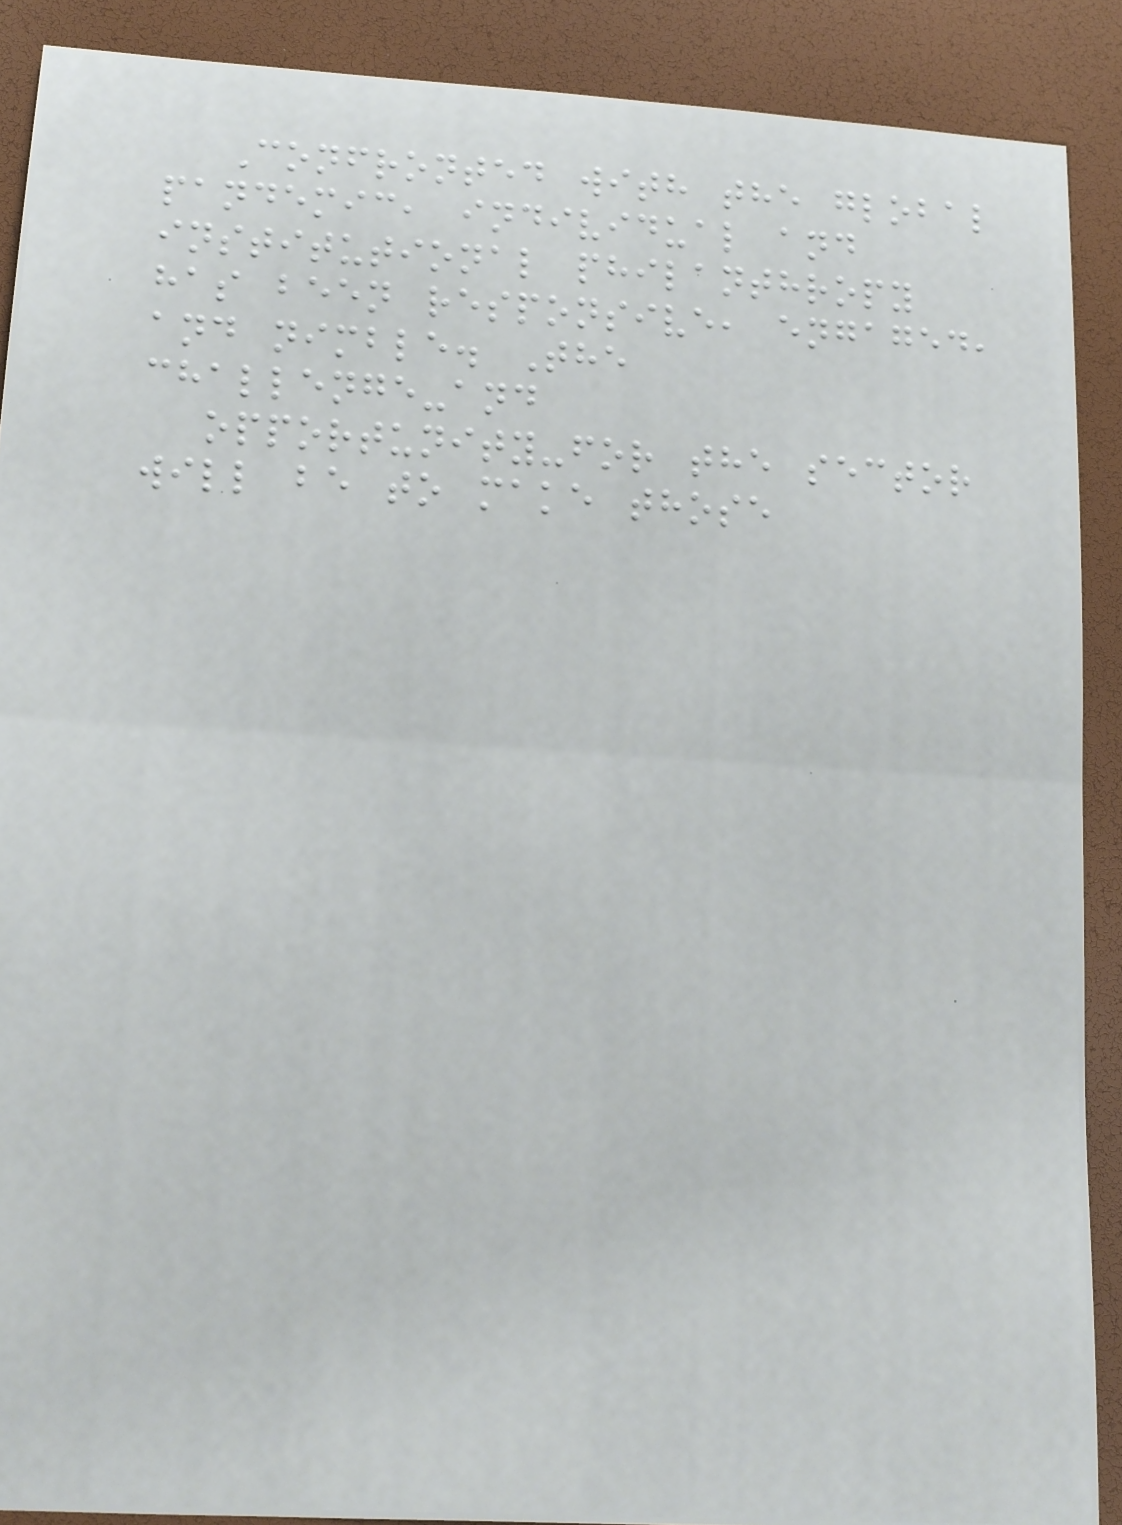Confronted with the global
pandemic, individual and
institutional philanthropy
has been responsive, engaged,
and nimble. The
challenge-and
opportunity-for the sector
will be to make those
